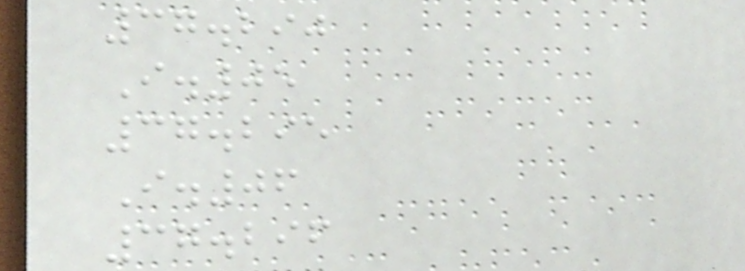37.290
I.05
37.295
I.06
37.296
